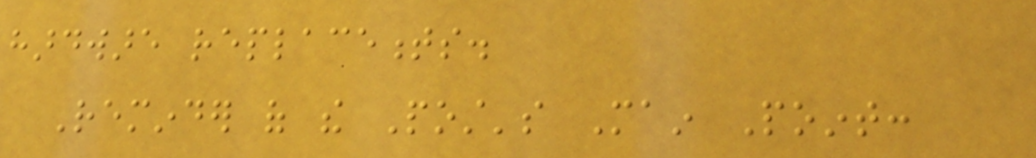hardware replacements.
Reminder of the Post's Main Point:
